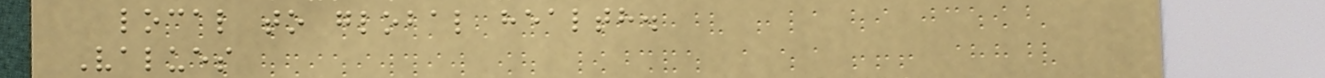local to global health.
Values
